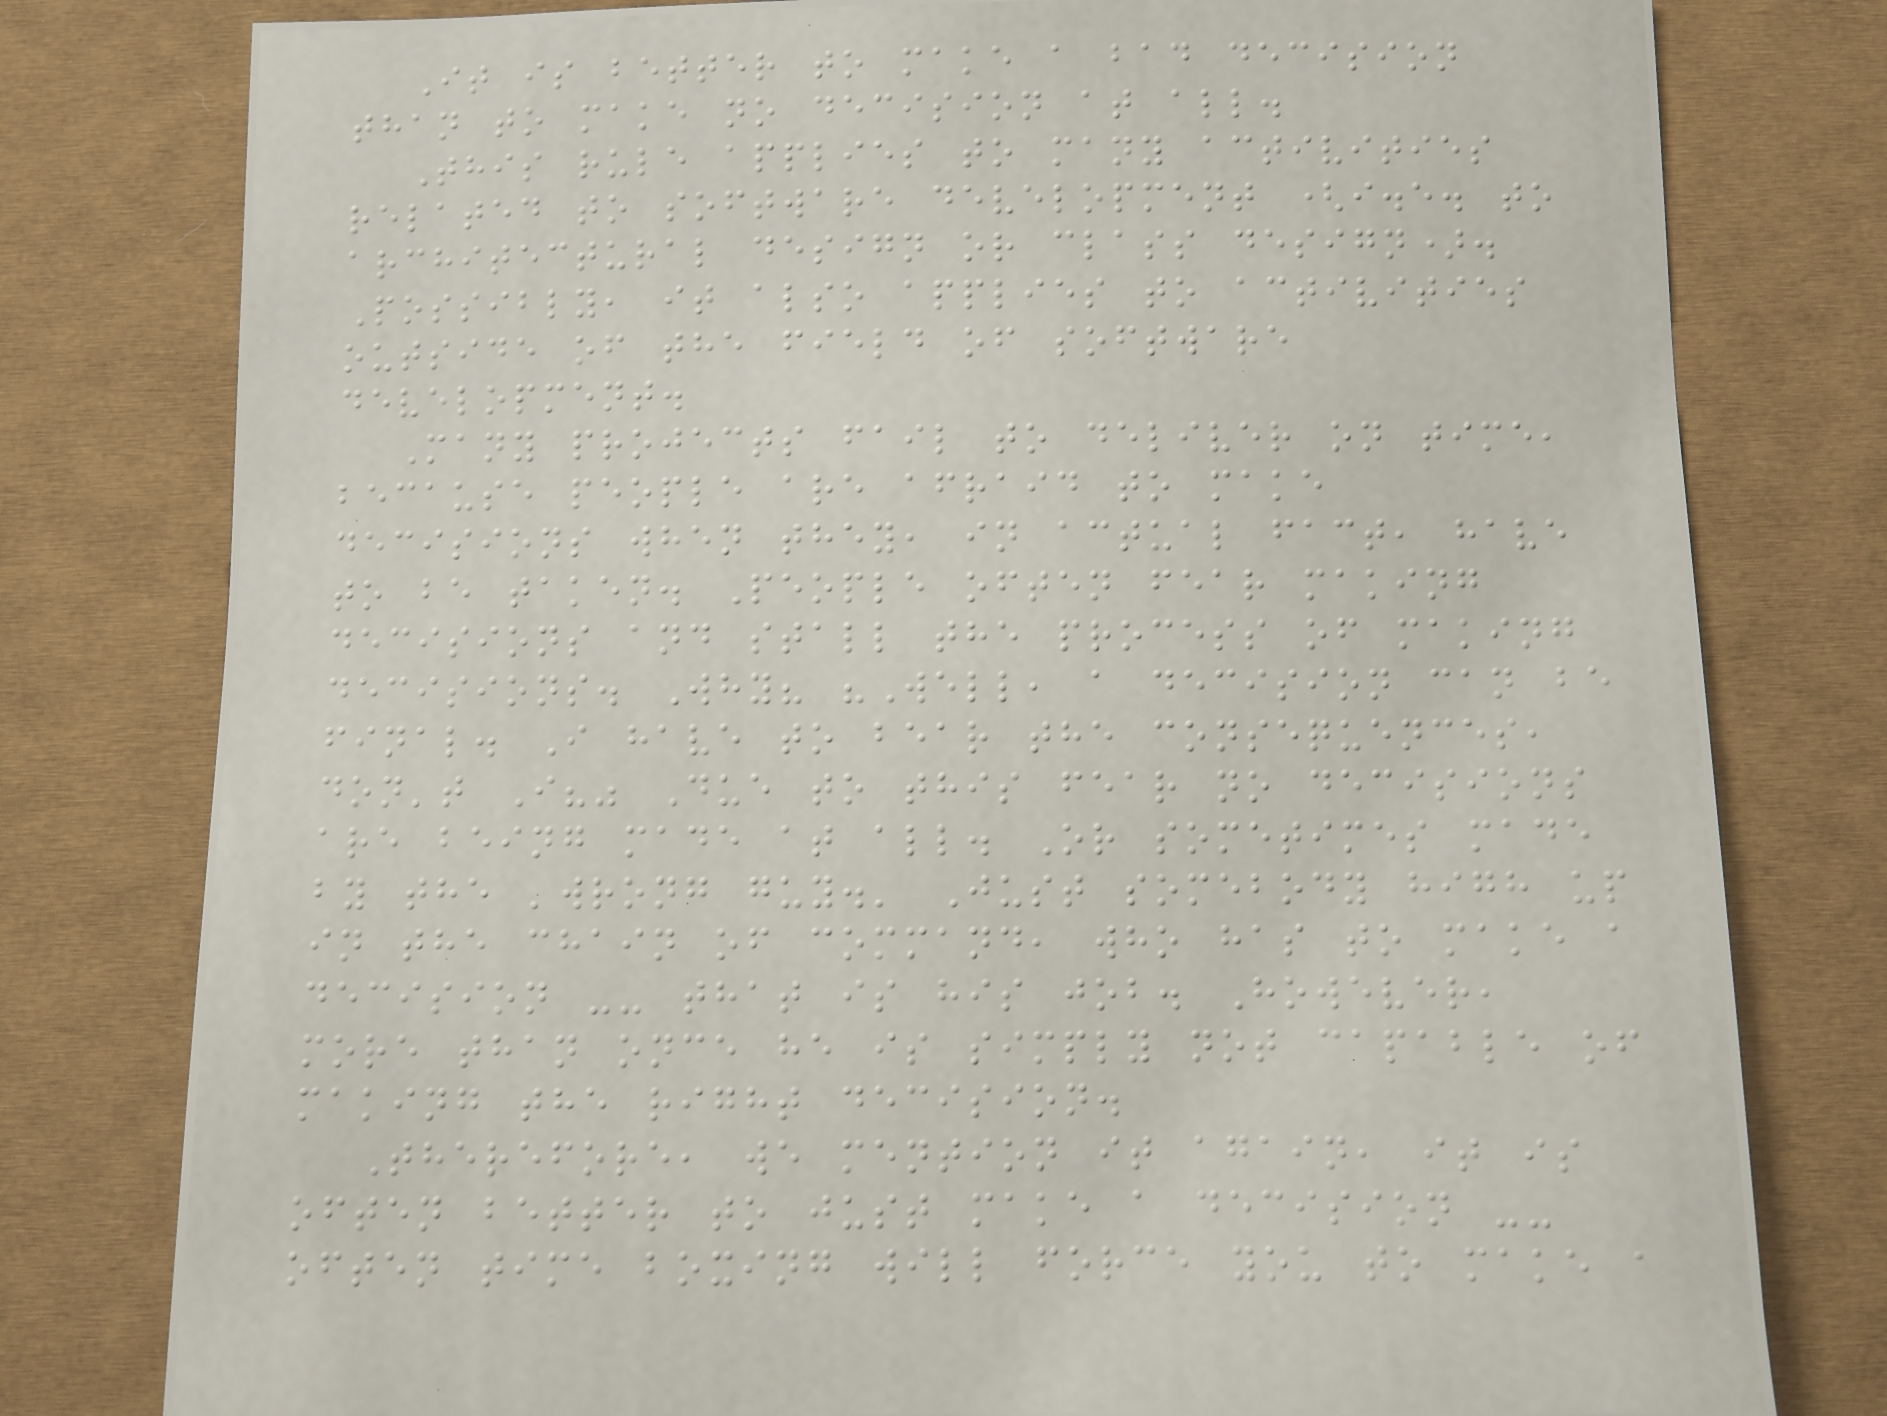It is better to make a bad decision
than to make no decision at all.
This rule applies to many activities
related to software development (i.e. to
architectural design or class design).
Possibly, it also applies to activities
outside of the field of software
development.
Many projects fail to deliver on time,
because people are afraid to make
decisions when they, in actual fact, have
to be taken. People often fear making
decisions and stall the process of making
decisions. Why? "Well, a decision can be
final. I have to bear the consequences,
don't I?" Due to this fear no decisions
are being made at all. Or sometimes made
by the 'wrong guy.' Just somebody high up
in the chain of command, who has to make a
decision -- that is his job. However,
more than once he is simply not capable of
making the right decision.
Therefore, we mention it again, it is
often better to just make a decision --
often time boxing will force you to make a
